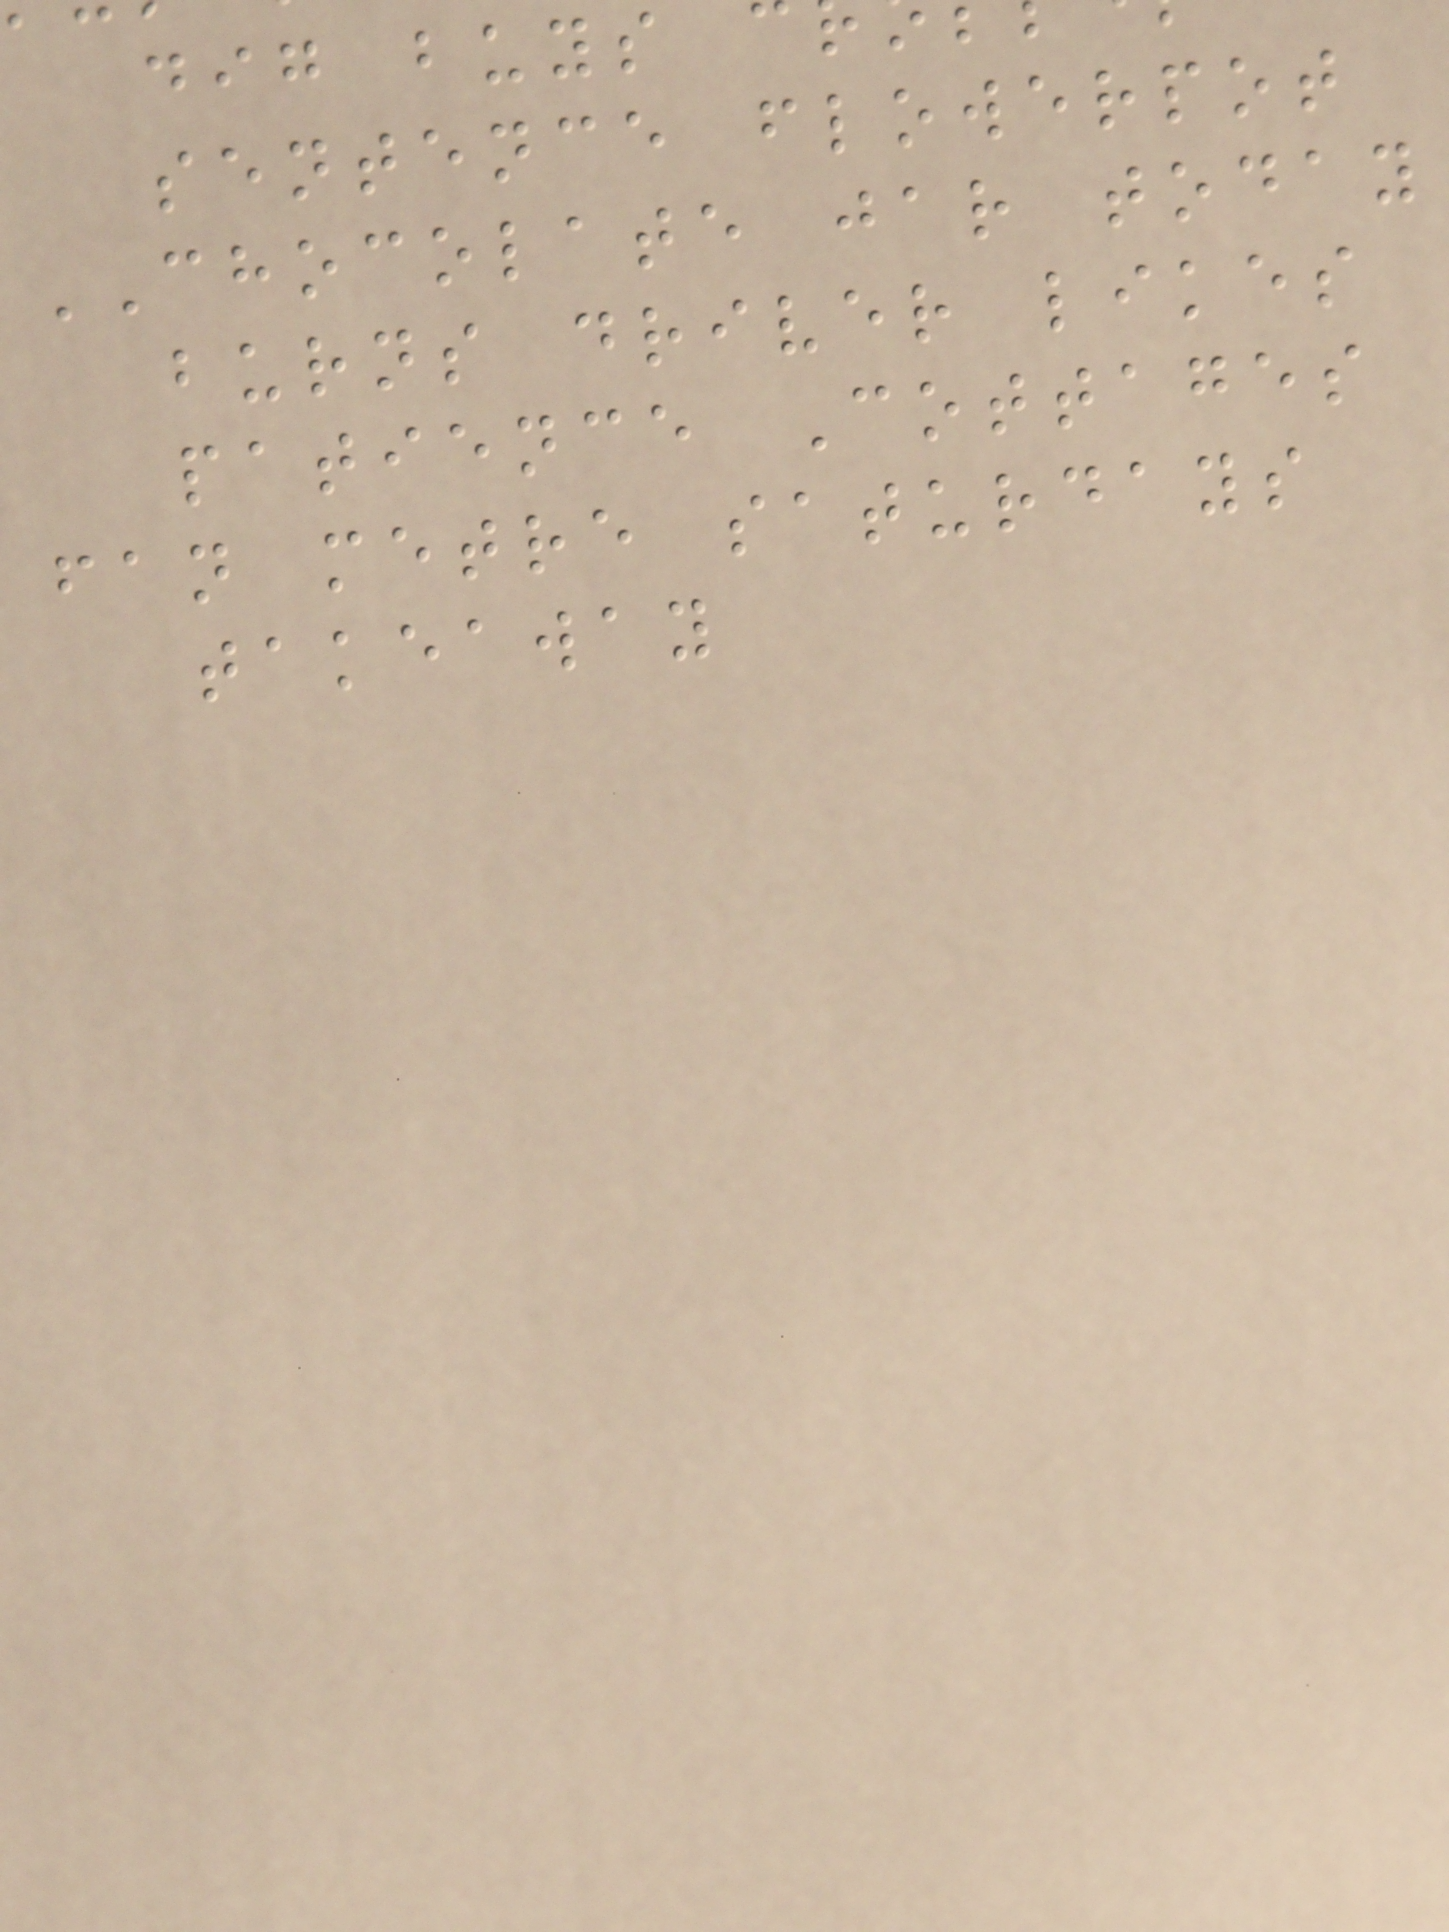dig buys
sentence flowerpot
CHOCOLATE jar today
burns driver likes
patience Cottages
fan metre saturdays
takeaway
